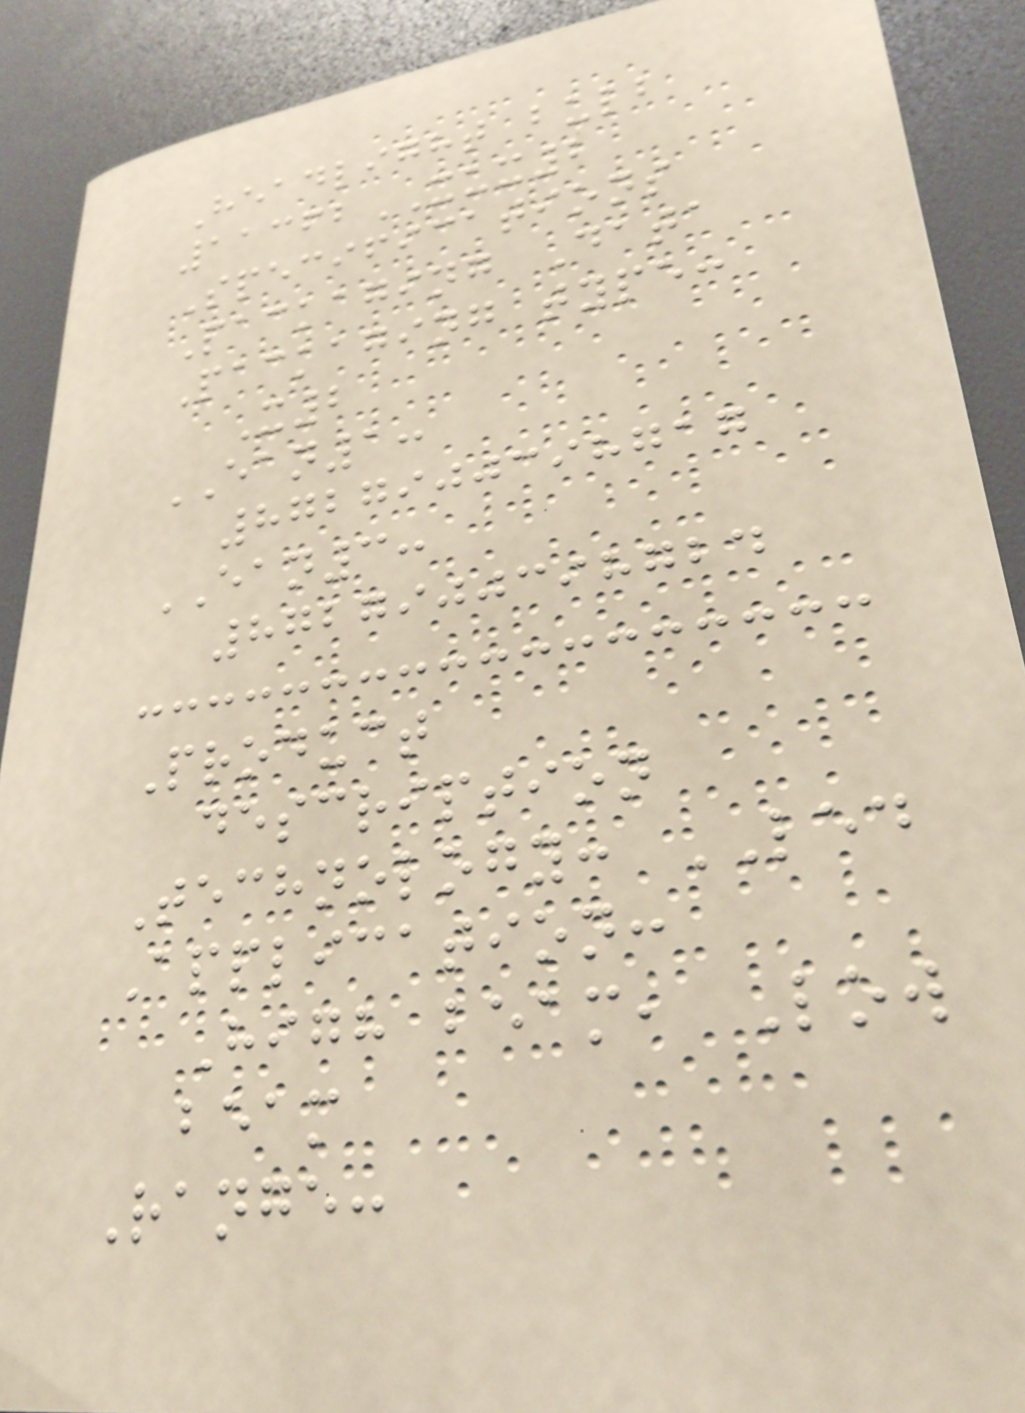Headlight bulb
11362XUX2
Specifications
Packaging Data
Packaging type:
X2
EAN1:
8727900398717
EAN3:
8727900398724
Product
description
Technology: LED
Application:
High beam, Low
beam
Range:
